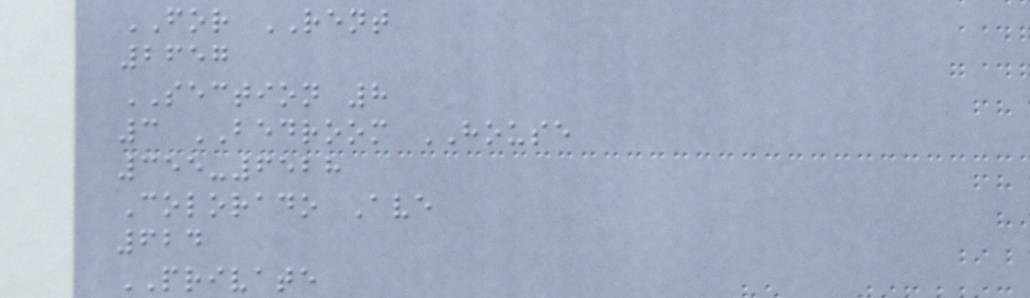FOR RENT
2657
SECTION 8
3 BEDROOM HOUSE
355-6528
Colorado Ave
624
PRIVATE
